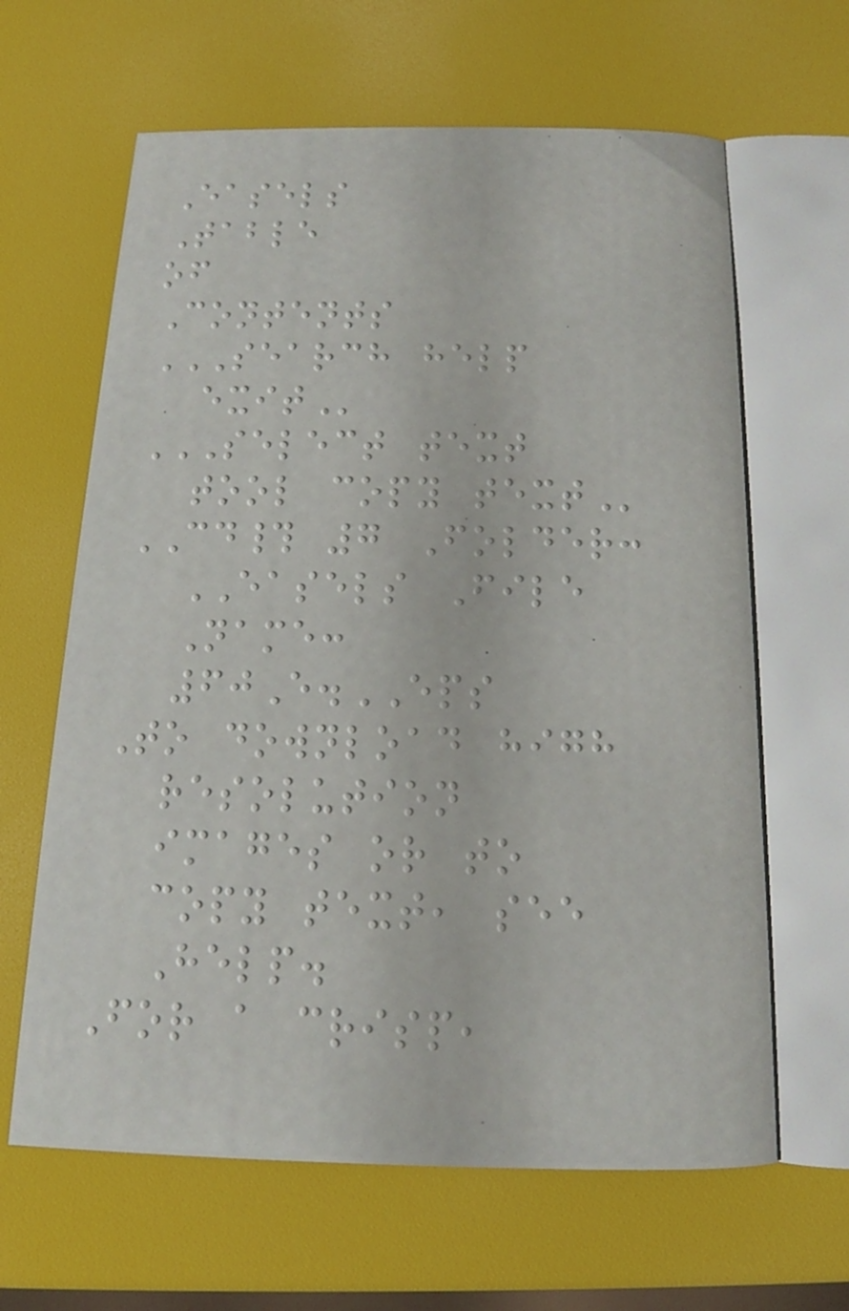Easels
Table
of
Contents
SEARCH HELP
EXIT
SELECT TEXT
TOOL COPY TEXT
CD# 7 Folder:
EASELS File
Name:
60E.EPS
To download high
resolution
images or to
copy text, see
Help.
For a crisp,
